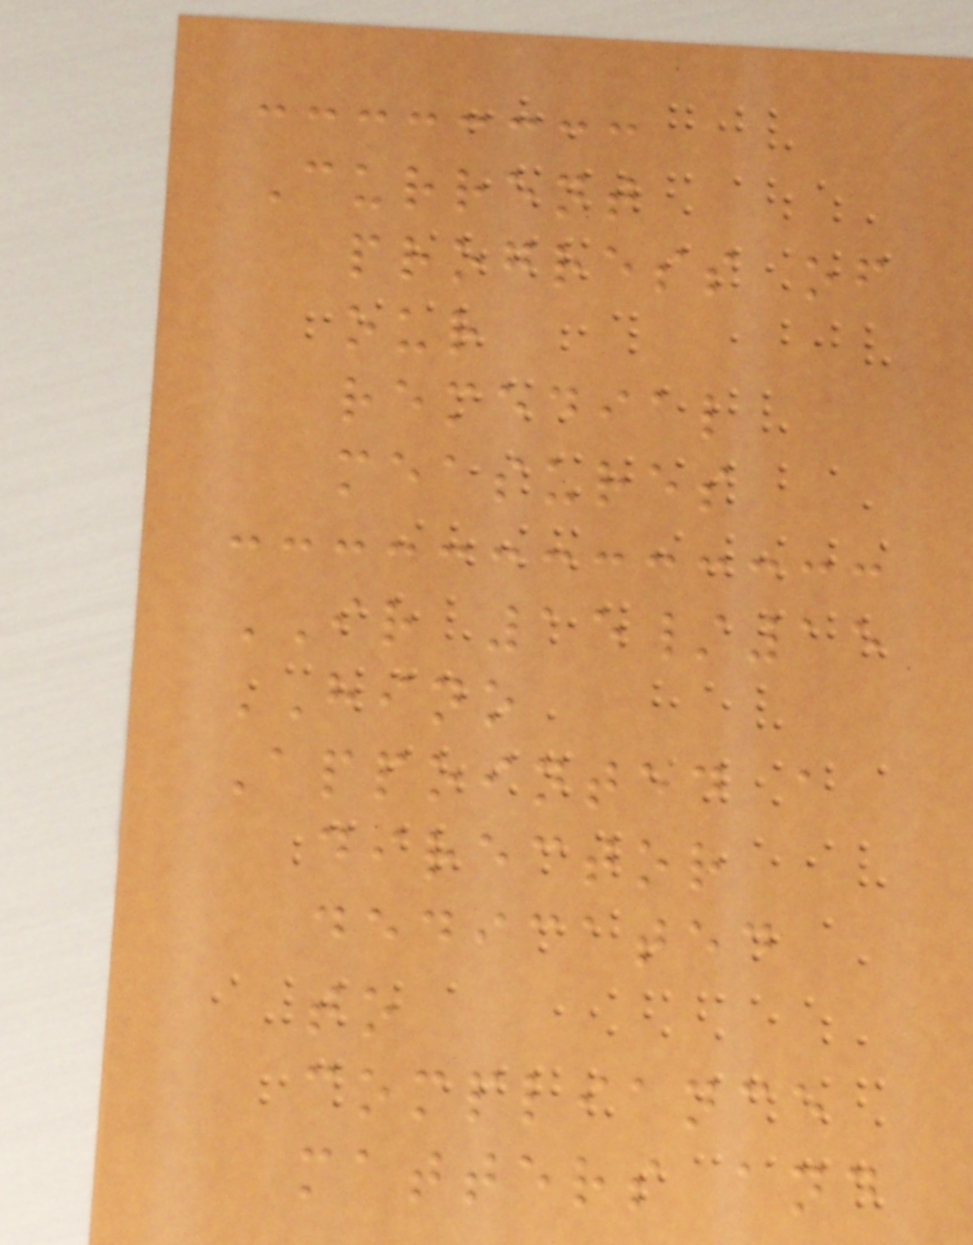Current
progress of
our
remedial
measures
IR 15/15
HINO
Appointed a
director
dedicated
to
compliance
matters and
